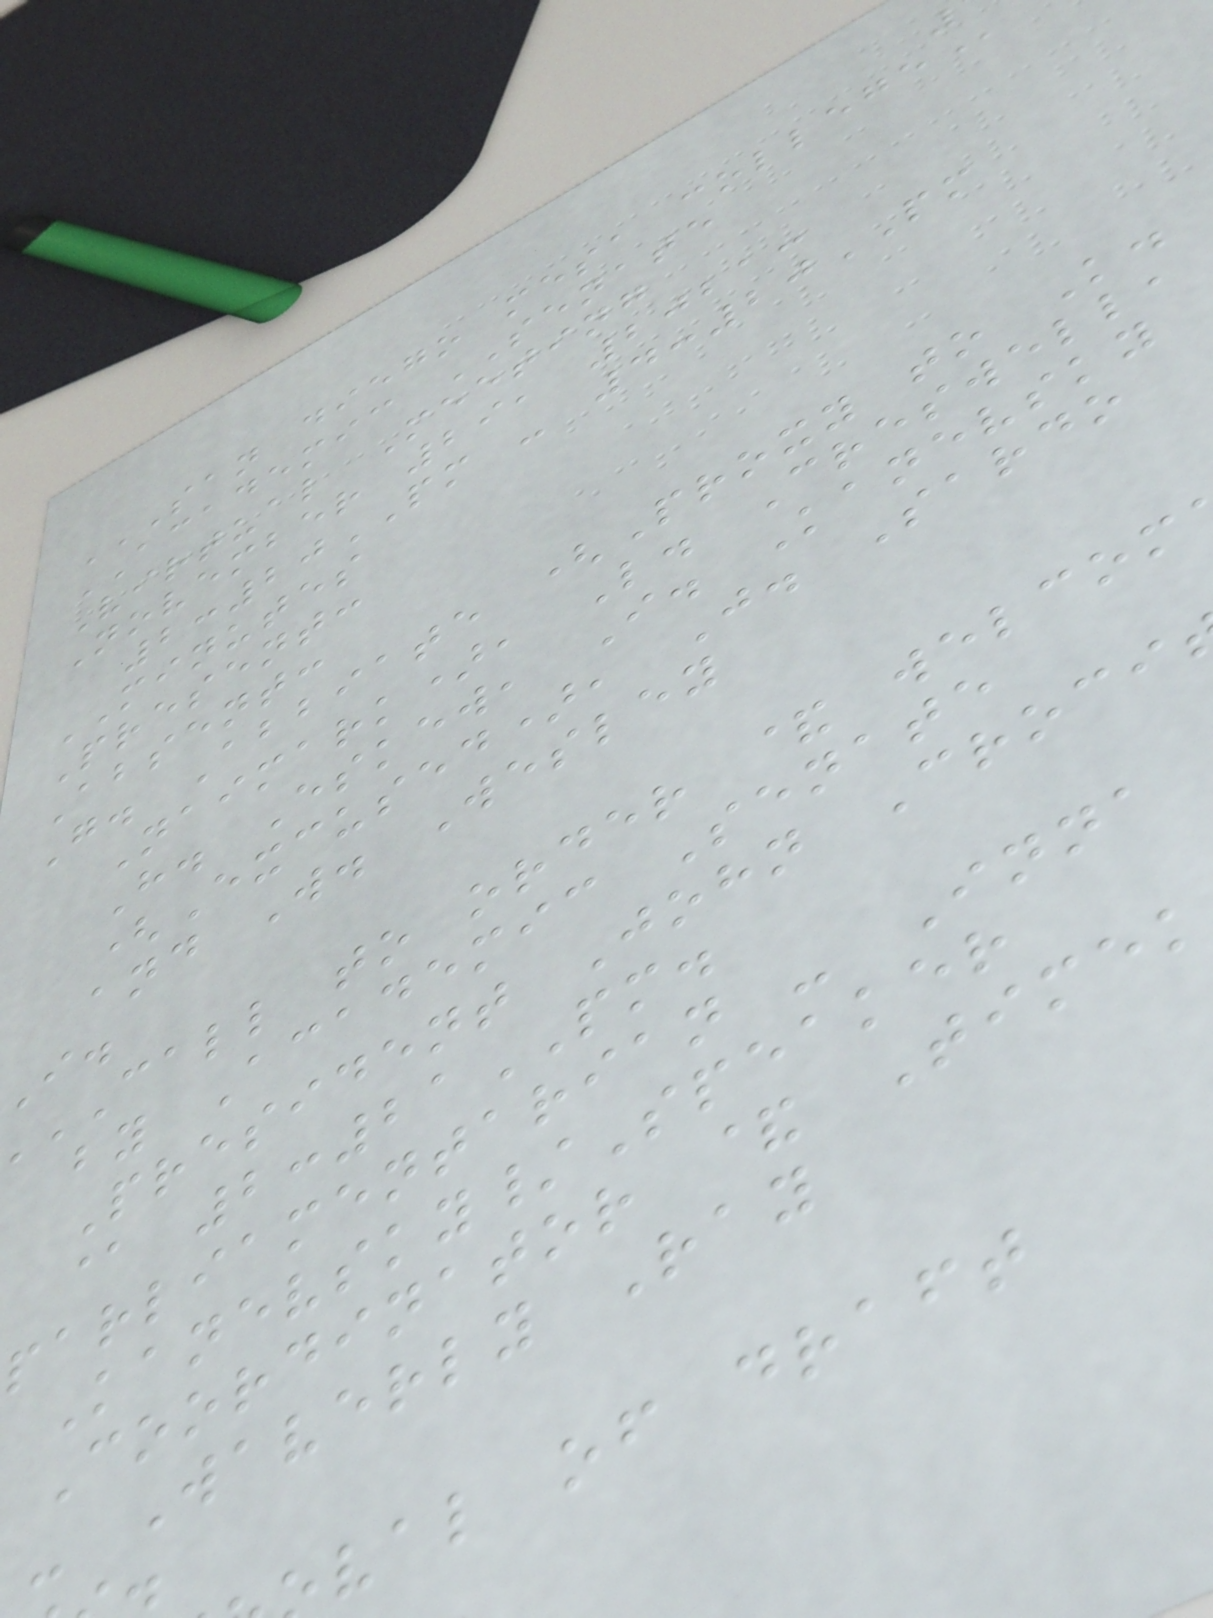SAN DIEGO MESA COLLEGE
ACADEMIC SENATE
Virtual Meeting
November 29, 2021:
2:20PM - 4:20PM
MINUTES
Present:
Absent:
G. Abbiate (Proxy to K.
Naimark), L. Creswell,
H. Eskew, I. Kanevsky
(Excused), J. Sardo
and W. Wesley
CALL to order &
by Academic Senate
President John Croci
@ 2:21PM.
parliamentarian - Inna
Kanevsky/Speaker
Coordinator & Timek
- Waverly Ray
val of draft
